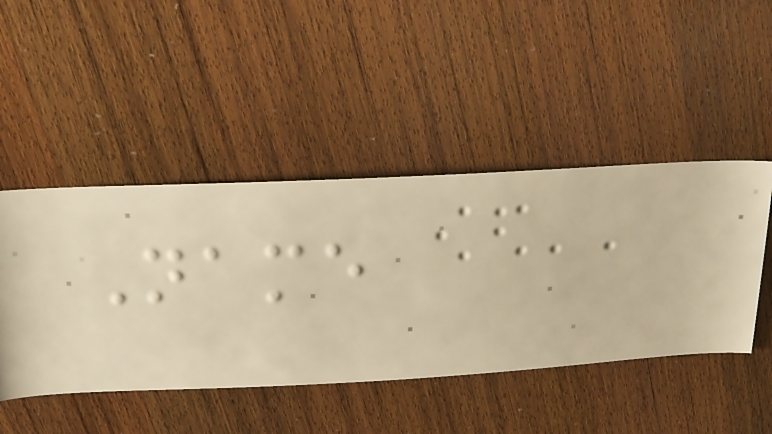Name
